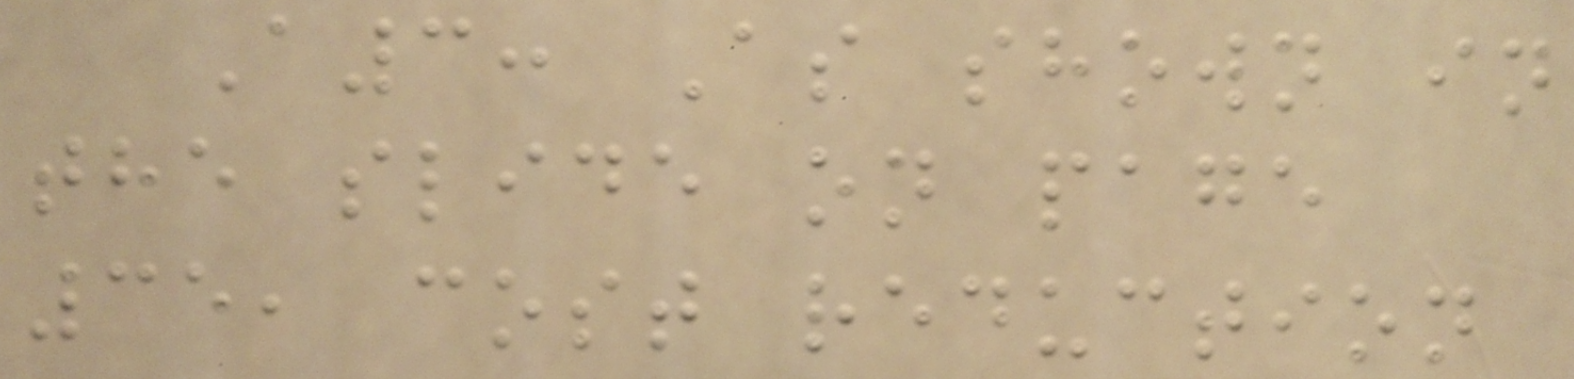A3: As shown in
the slide on page
35, cost reduction
